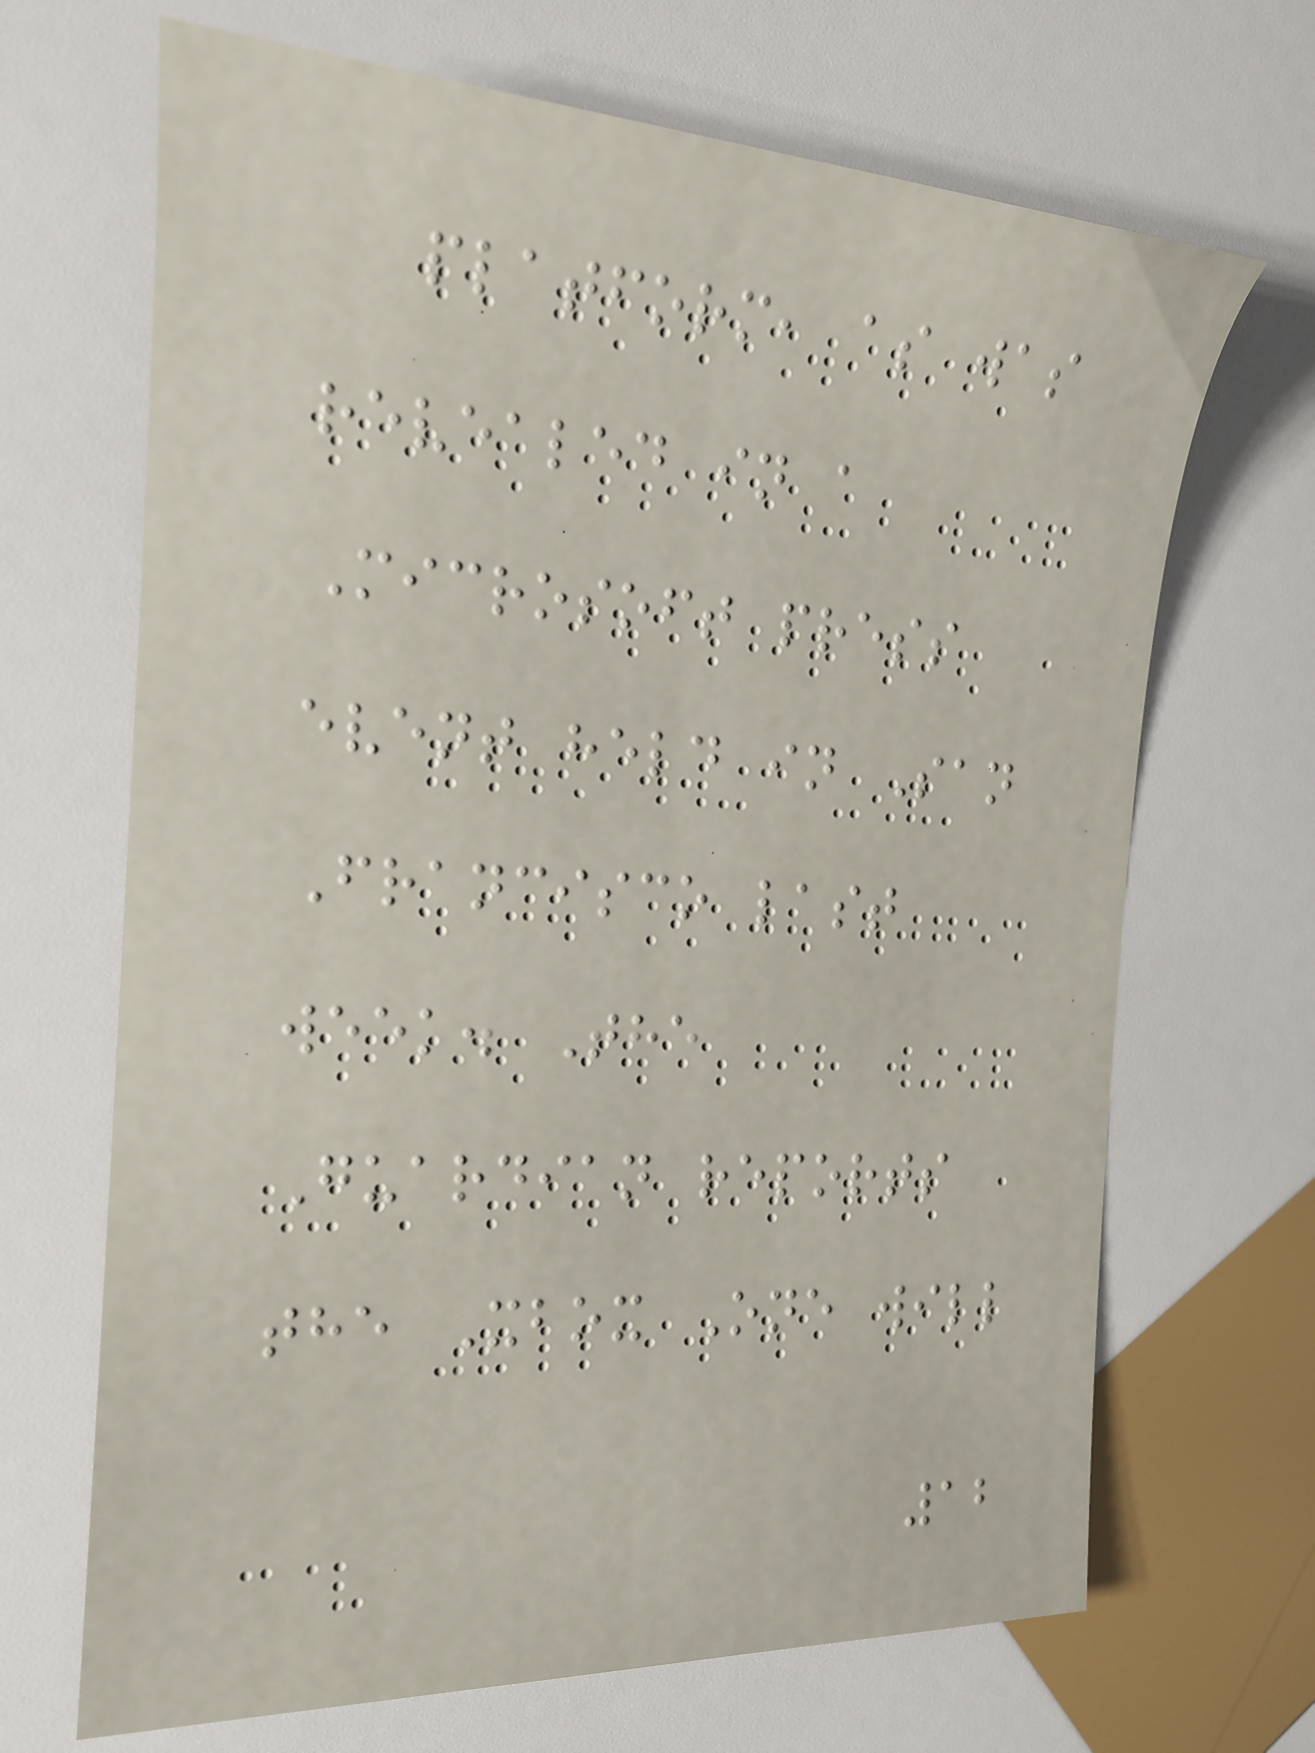platform, as was
revealed in a
Microsoft press
event held in San
Francisco last
week. The
Guardian reports
the Xbox One will
12
